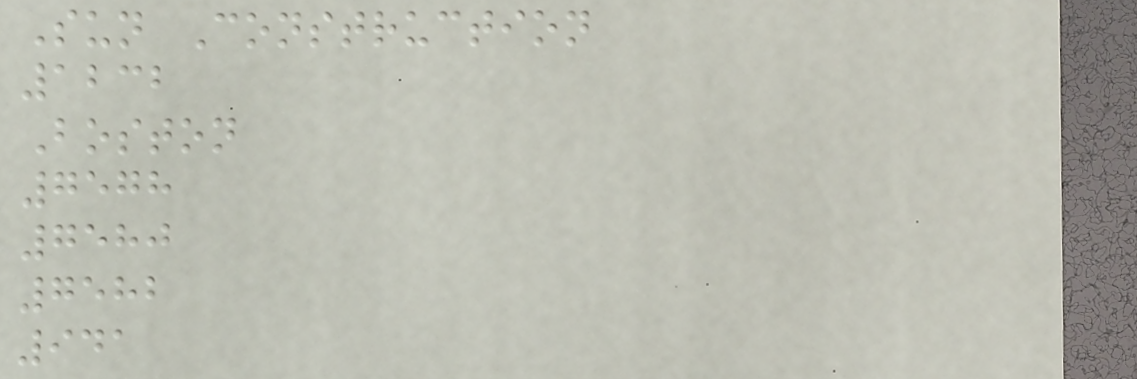Sun Construction
1232
Boston
7578
7580
7582
941
